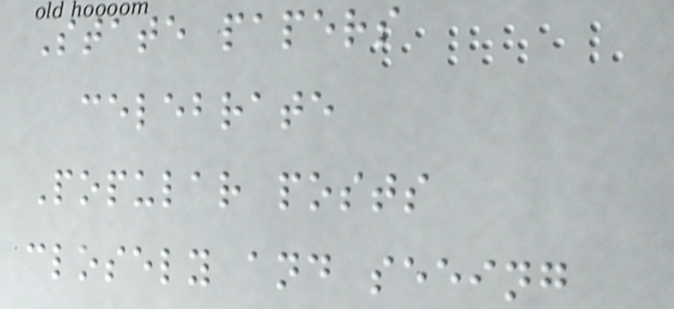State papers
celebrate
Popular posts
closely and seeing
